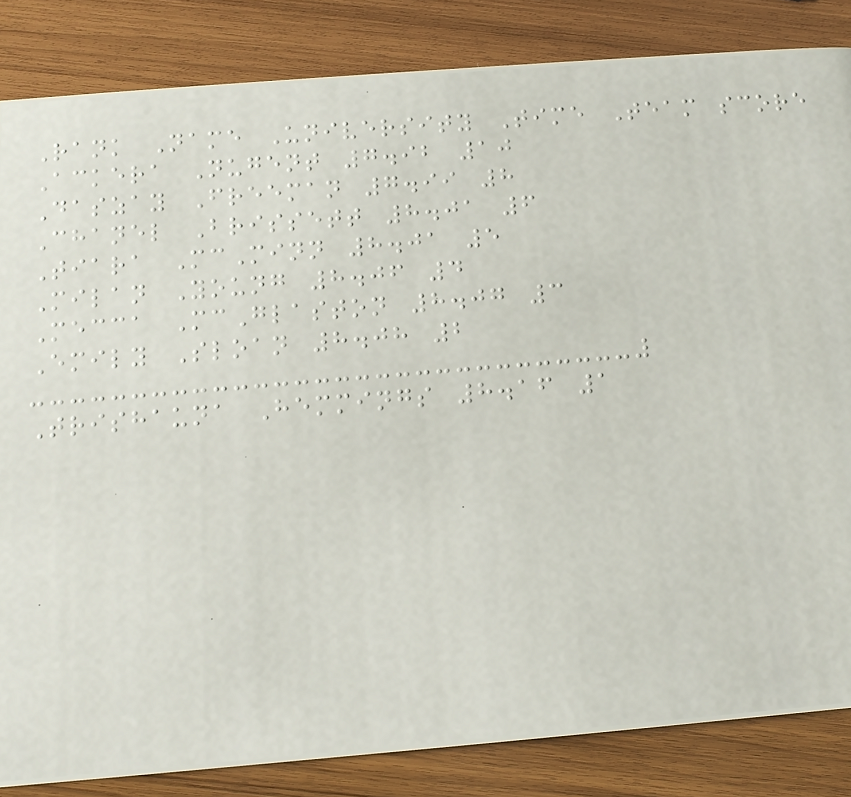Rank Name University Time Team score
Ackera Nugent 7.92 10
Daszay Freeman 7.99 8
Chanel Brissett 8.01 6
Tiara McMinn 8.01 5
Milan Young 8.06 4
Mecca McGlaston 8.07 3
Emily Sloan 8.08 2
Trishauna Hemmings 8.16 1
